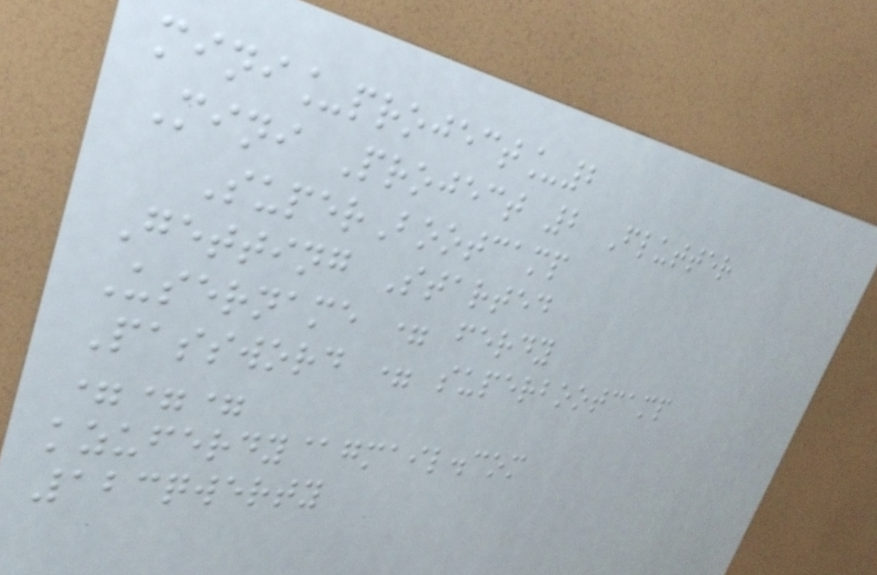mini_project_2
Mini Project 2 Flutter
SuperBootcamp
Getting Started
Username = ferdy
Password = superbootcamp
===
kzuferdy@gmail.com
123qwerty
